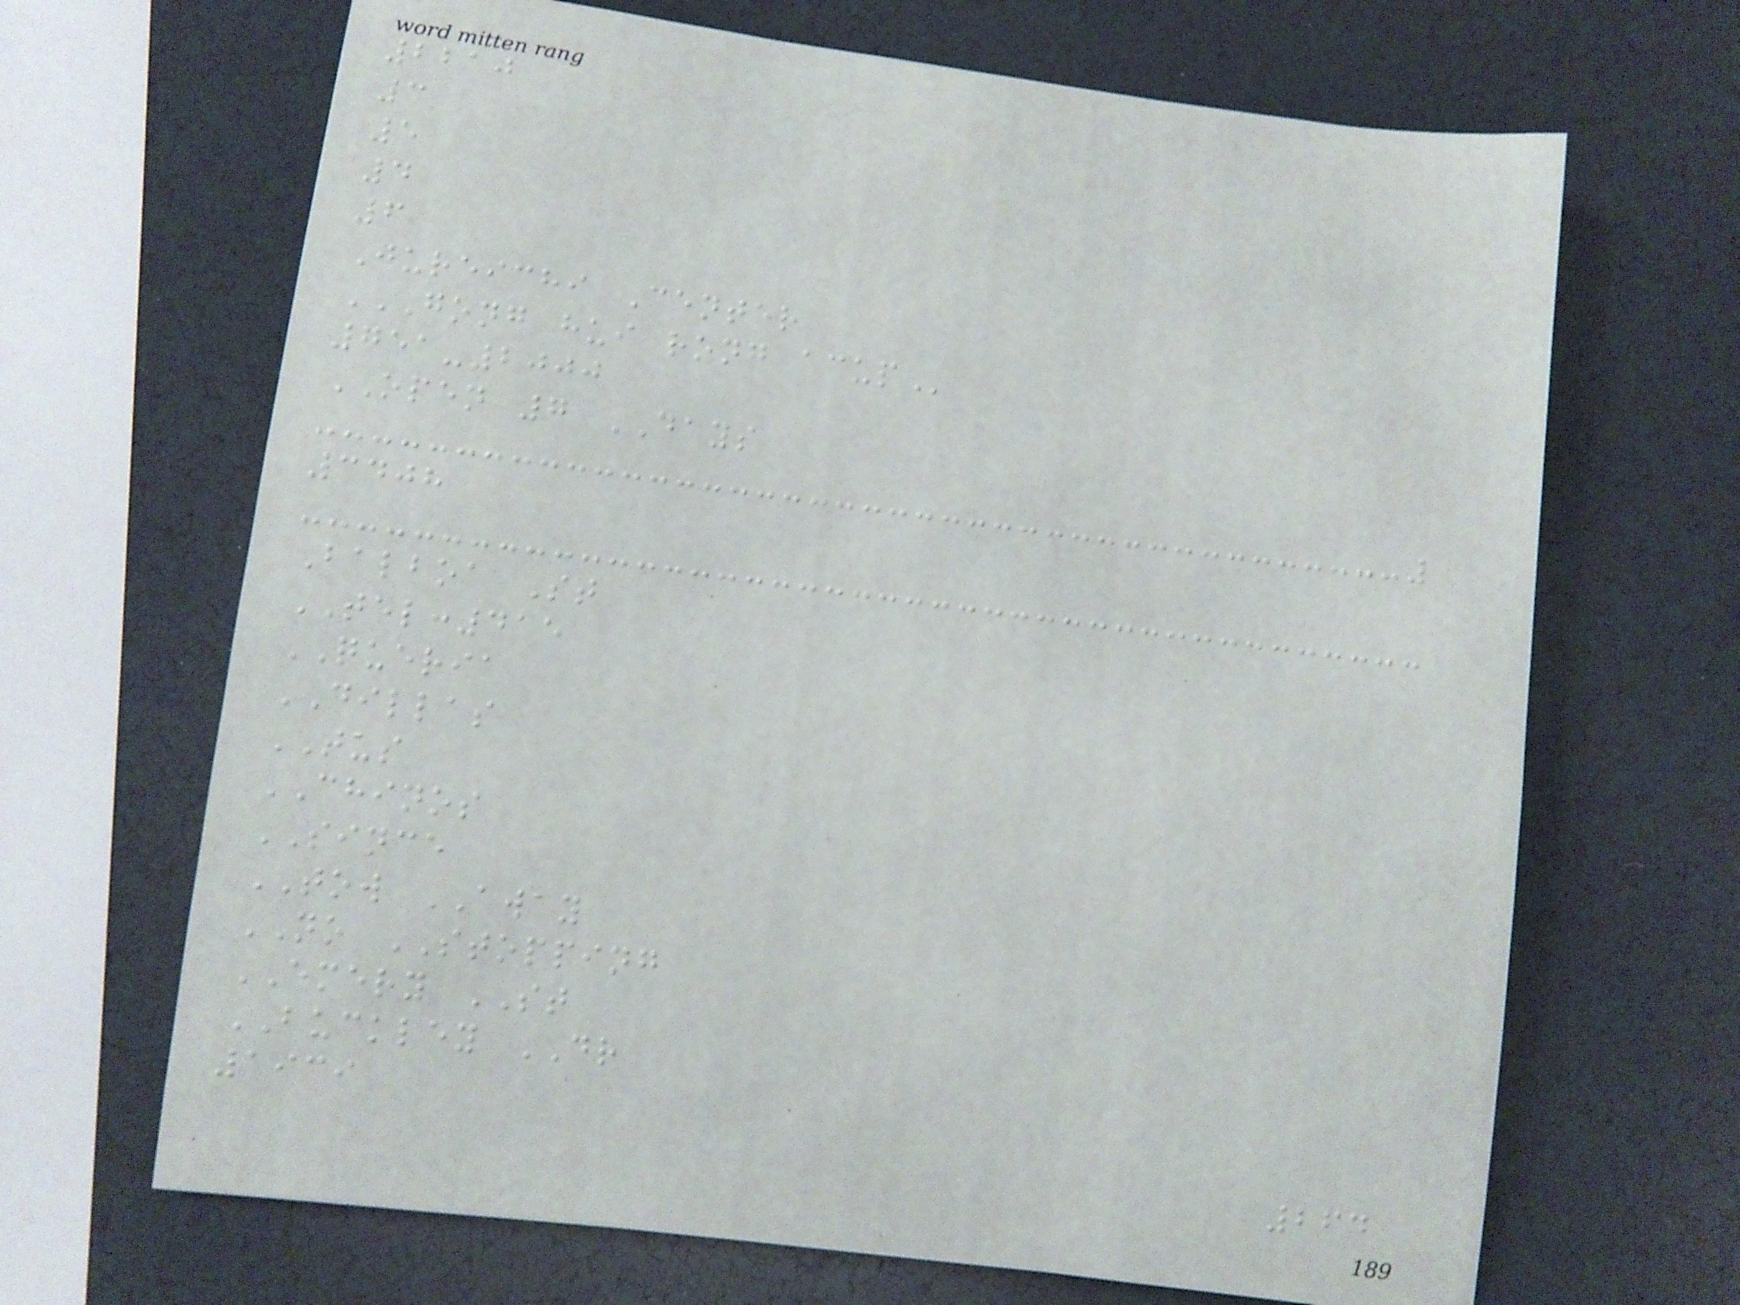2210
3
5
4
6
Jureichi Center
GONG HUI RONG ACUP
751-2000
OPEN 7 DAYS
3408
Balboa St
TEL:415
QUERIA
DILLAS
TUS
CHINOS
SINCE
TOW AWAY
NO STOPPING
EMERY ST
BUCKLEY DR
1939
264
